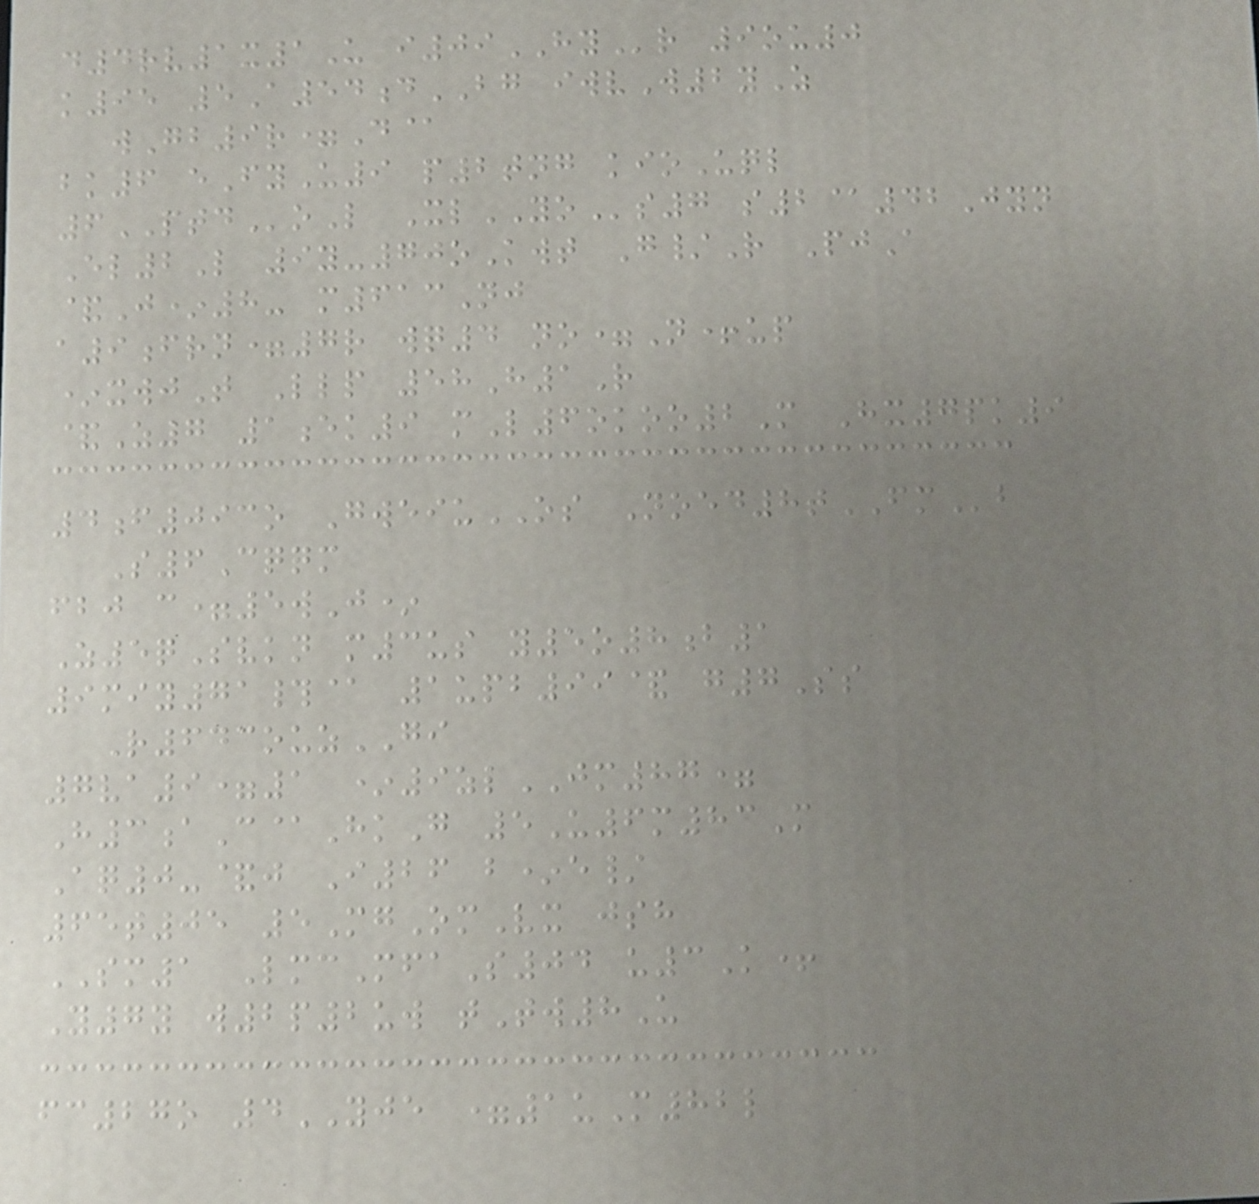d4rv1x1U i09HYr 9ou0
k95 5A54dBG iwvW2yZ
wGb9r=D@
bk6 eFyU9 p2tng kioUql
6PTDoL XlYOs7 s2@42Jyn
El2L 9y-70oKwt G/R PjA
&J*8- m613Nj
a9frn=7r wq4 no=N+up
*xwjT Llp 58H1R
&Z7 1ek9 mL6okoo2M Hx7pk9
4f093o GweiuOS Noed8tFMb
S6Cqqm
fbj c=5wJ*
Z5qSvkn m3us y5o8b1
9miy71#@ 1upb99& g7Ss
R643ouzGI
7va9=1 *9zlJM87=
H3aC@HkG 5U6m83M
Aq0-&j I26 b*e/
65t05 5MgOmVx jsh
SM1 LmcMfaS04 u3K+
Y7y w2p2uw tTw8U
fc27o 4YJE =1uM82l
